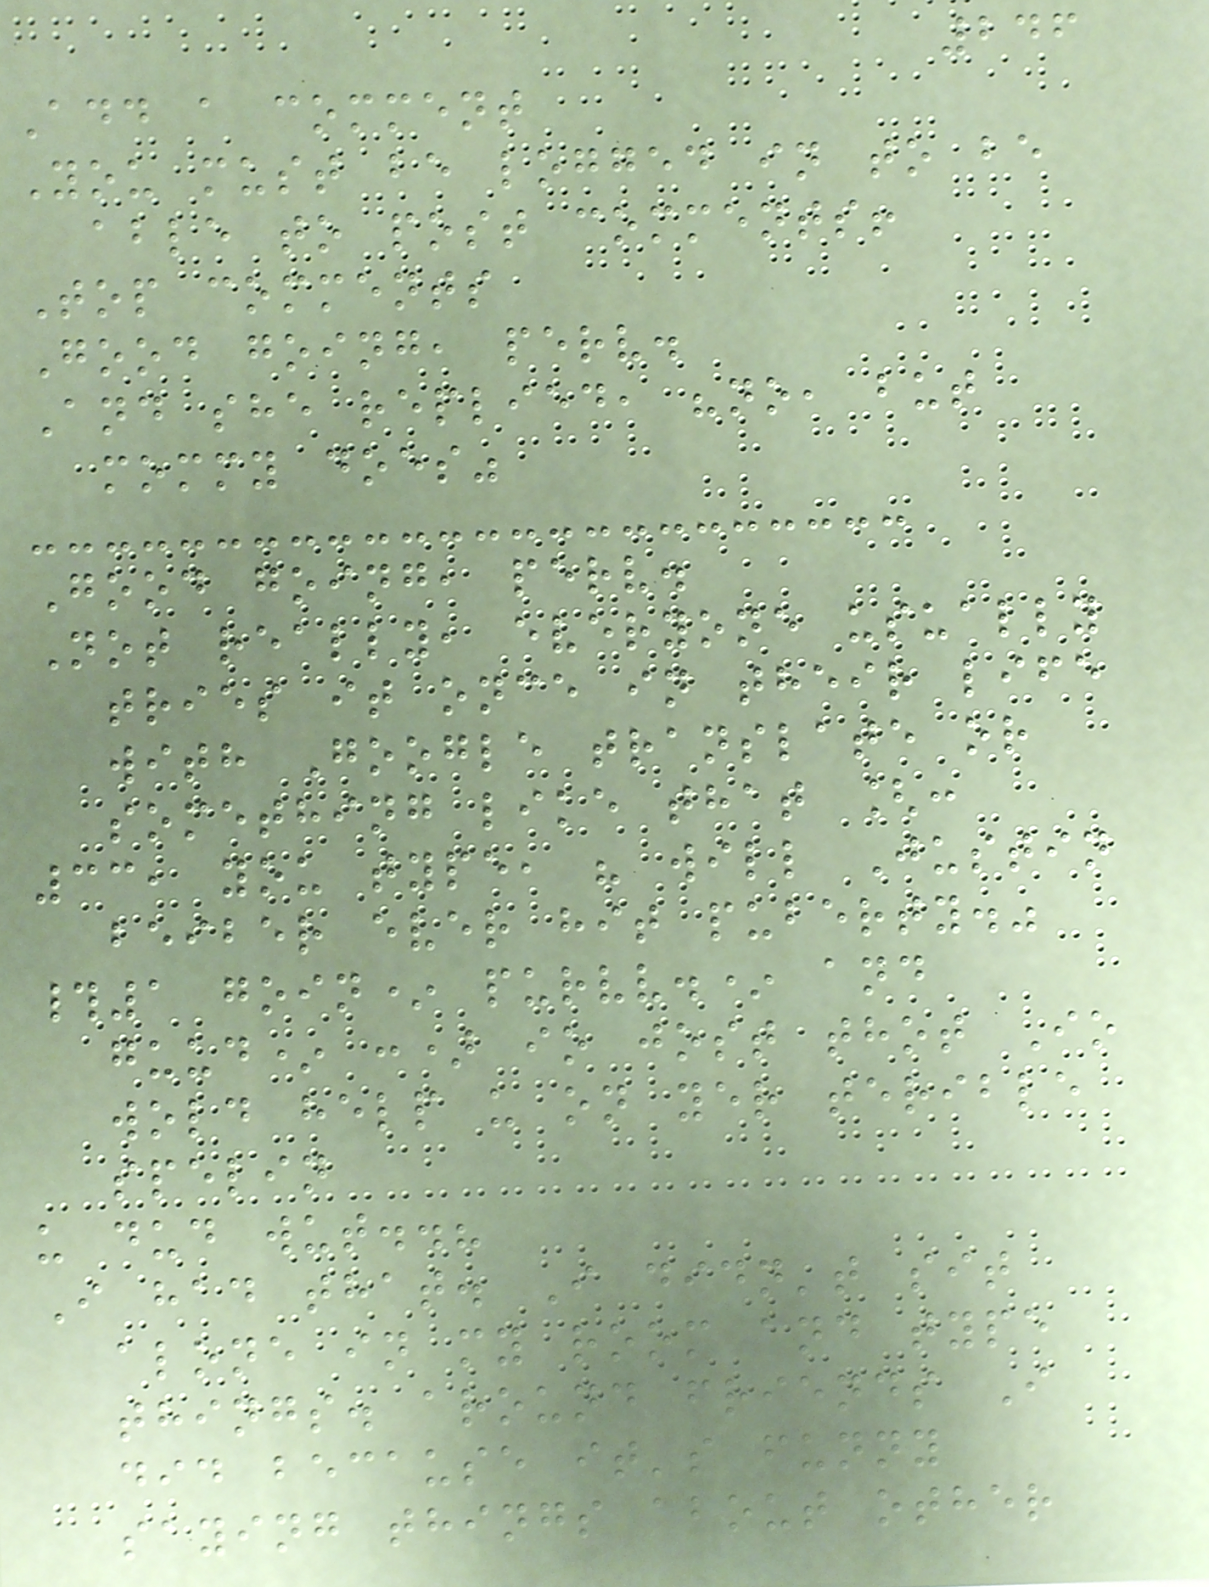246
Add a comment
You must be logged in to be
able to post comments!
Top comments
Good going, perv.
And she replied, "no, but
mommy does"
Good going, perv.
Not really, everyone usually
tries it once in their life
with Google translate or
something like that [:
33, you type, " will Justin
beiber ever hit puberty."
#1 goin* purvv.* and
guud* :) io jost thot Io
wold help u on yer terible
spelin
u dud wut..?
I had that. I didn't sit
alone in my room and type
things. around friends I
did because it's funny
saying things about other
